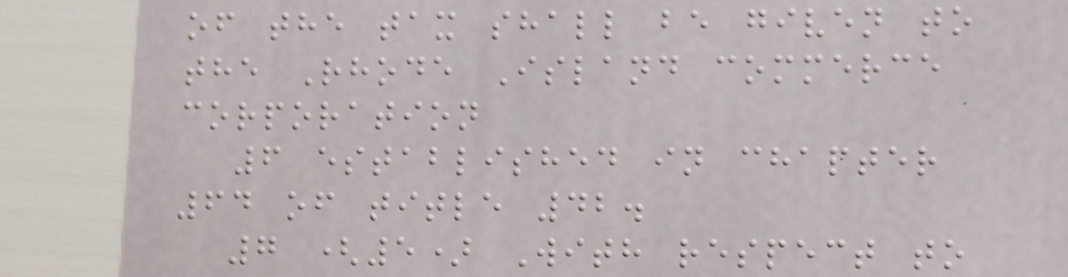of the tax shall be given to
the Rhode Island commerce
corporation
6 established in chapter
64 of title 42.
7 (5) With respect to
